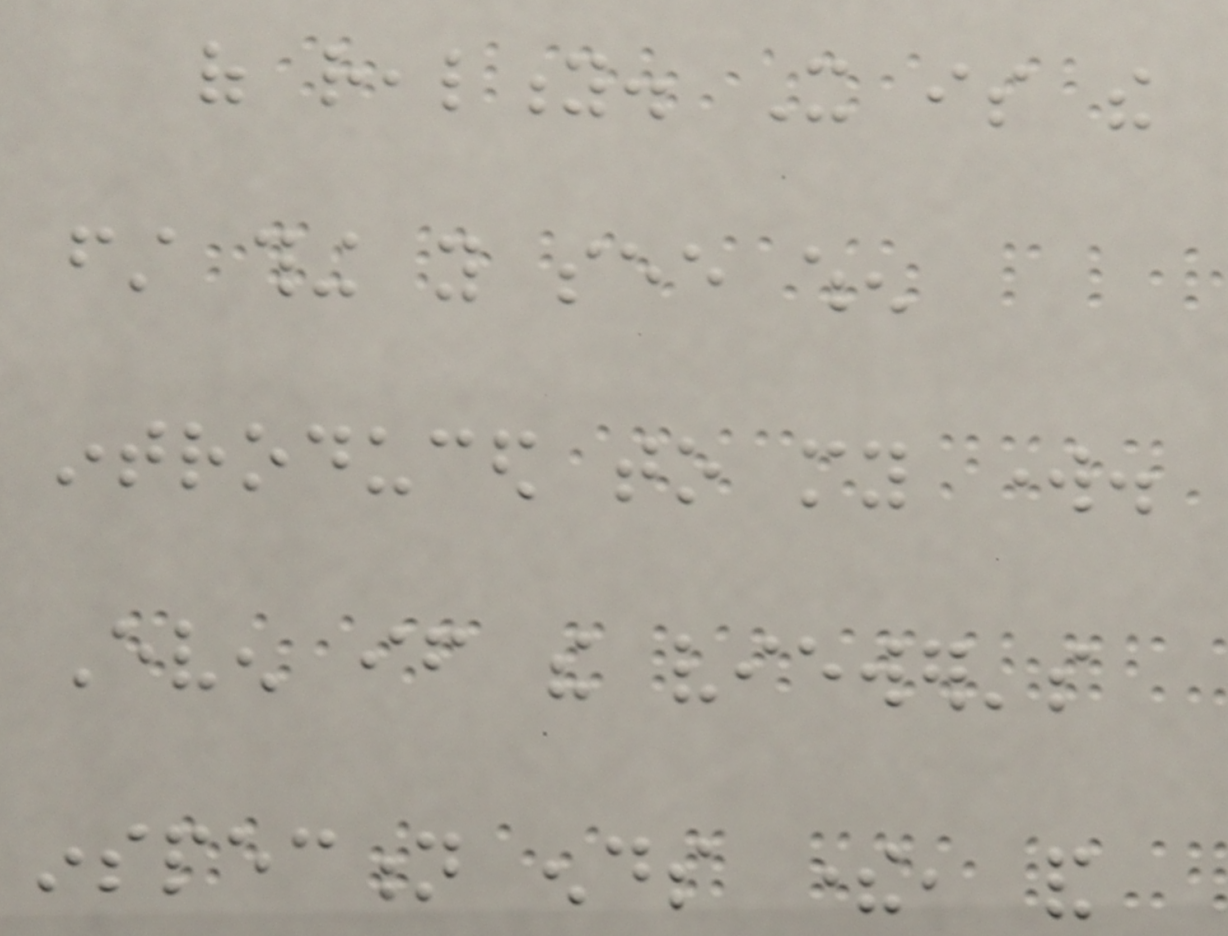of reality. It is the
first thing you see when
introduced to my work.
Even if the viewer's
inspection ends there, and
